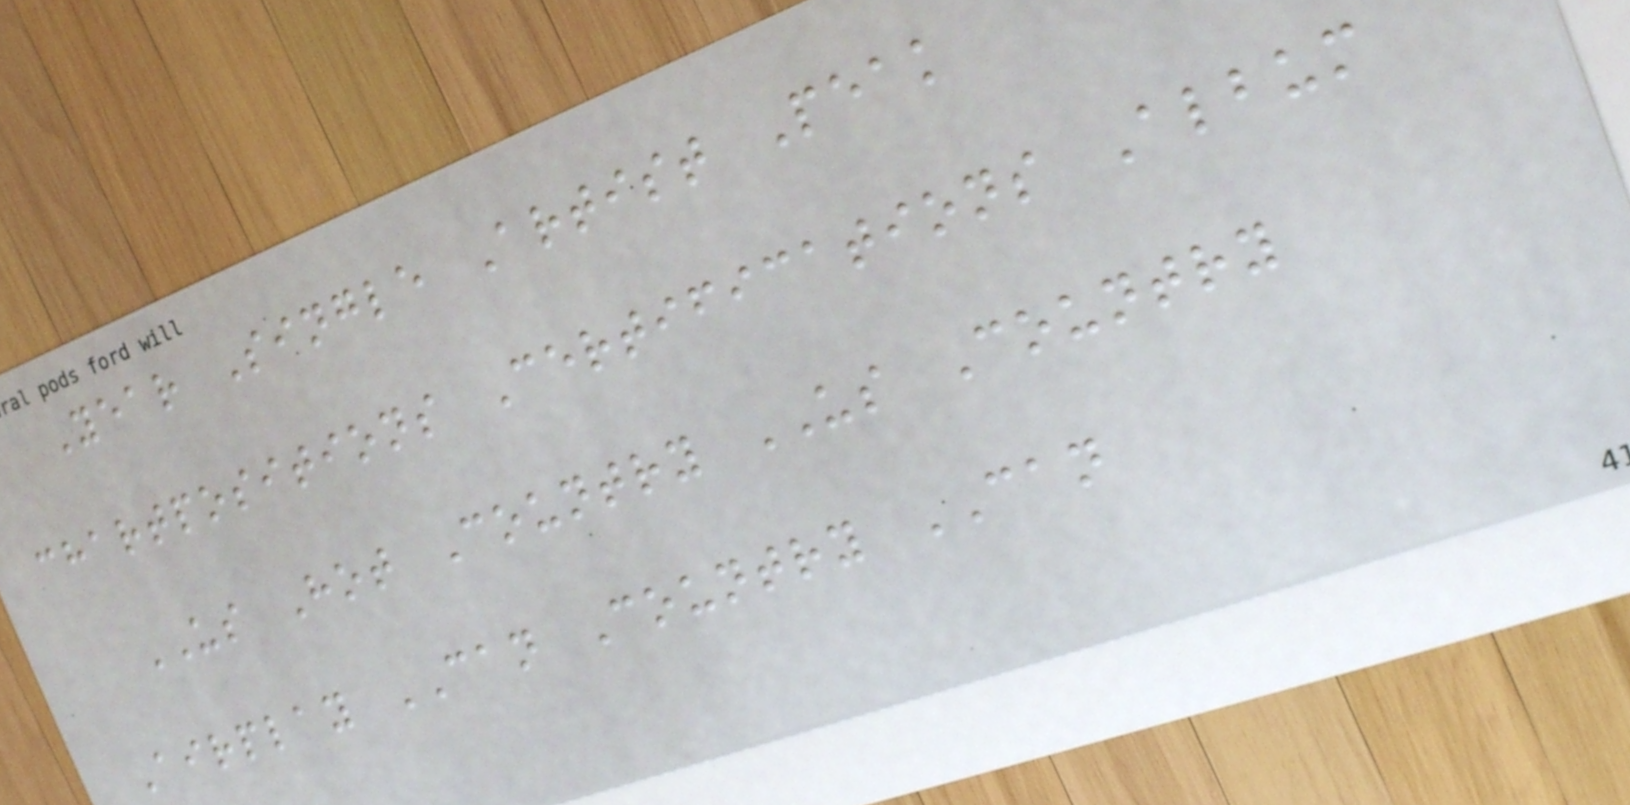Year Single Artist Peak
chartpositions Certifications Album
US Hot Country US Country
Airplay CAN Country CAN
